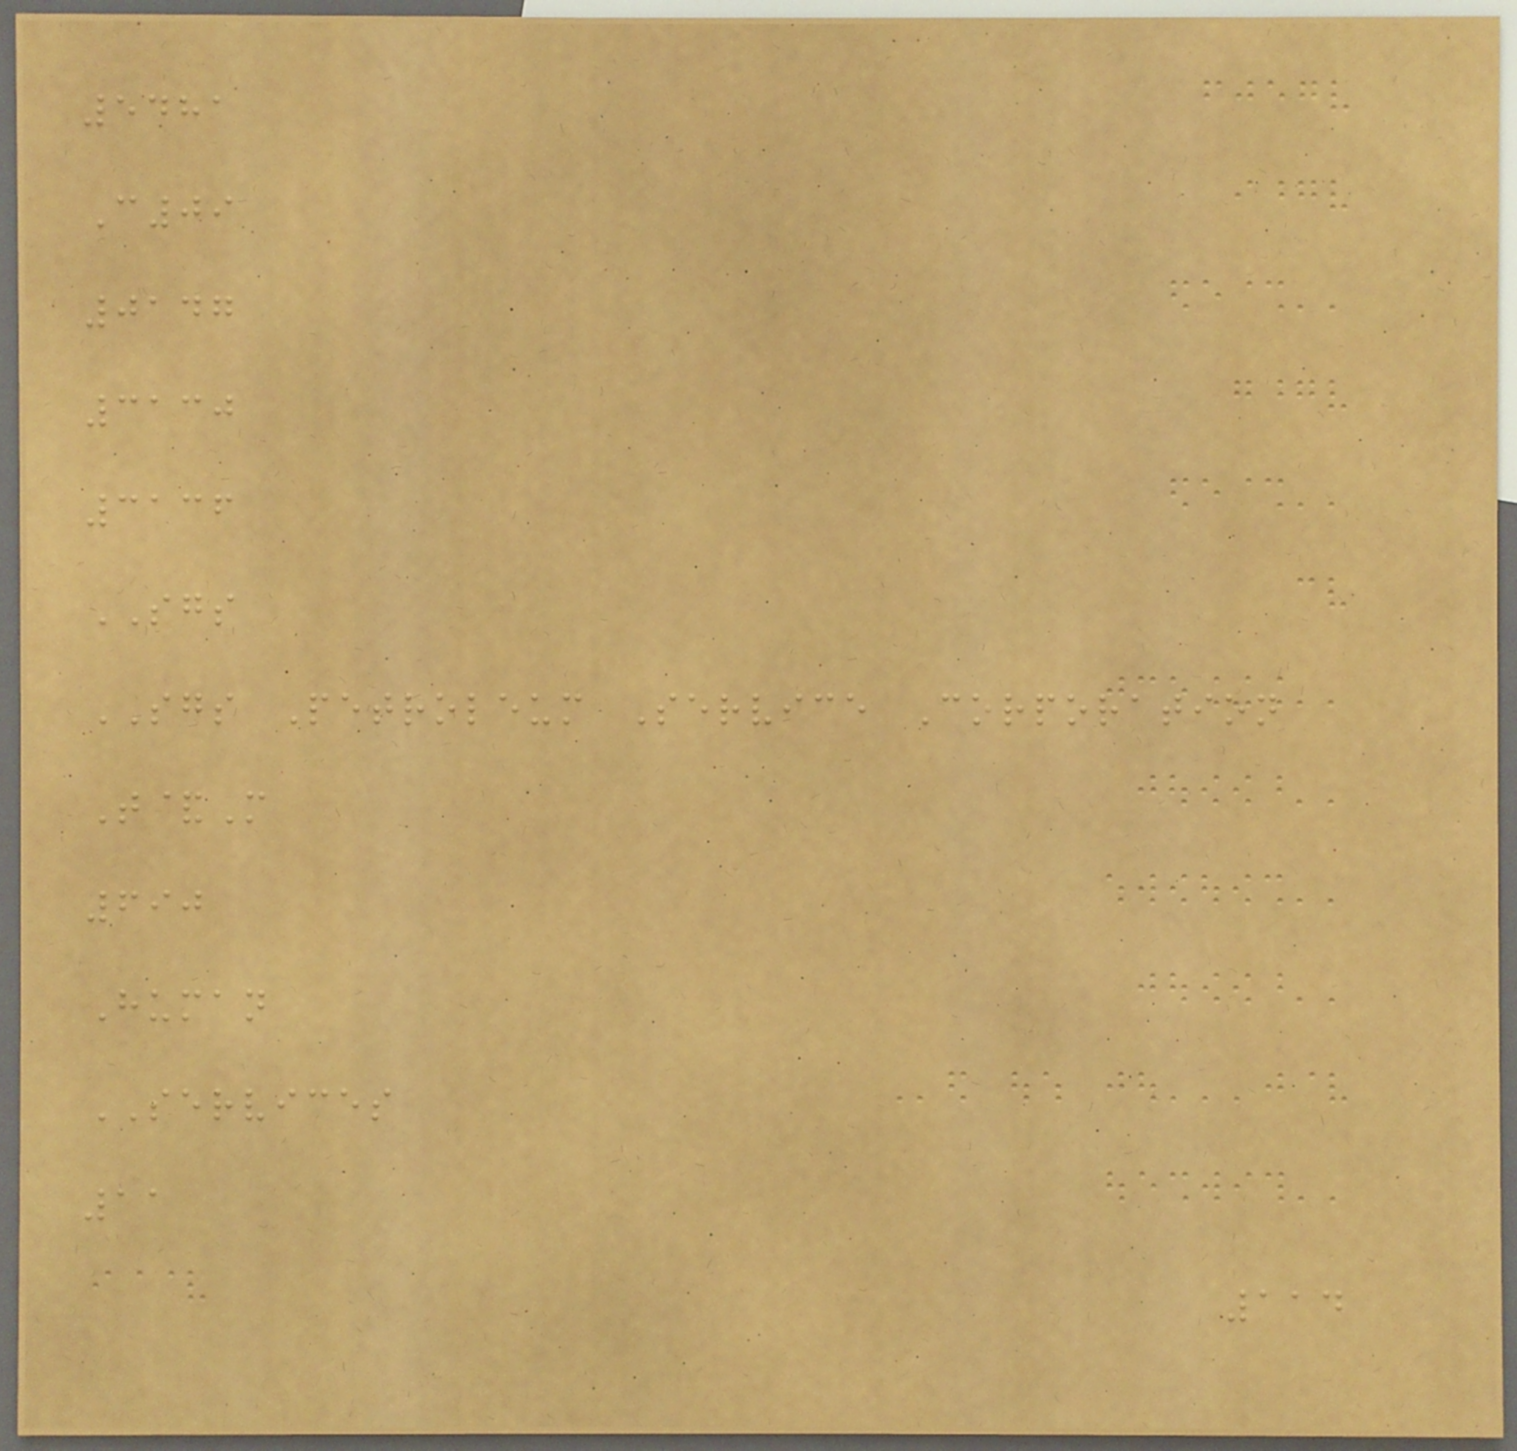5481
C09
0147
3130
3136
SGS
SGS Petroleum Service Corporation
T&M
690
Human
SERVICES
11
114
